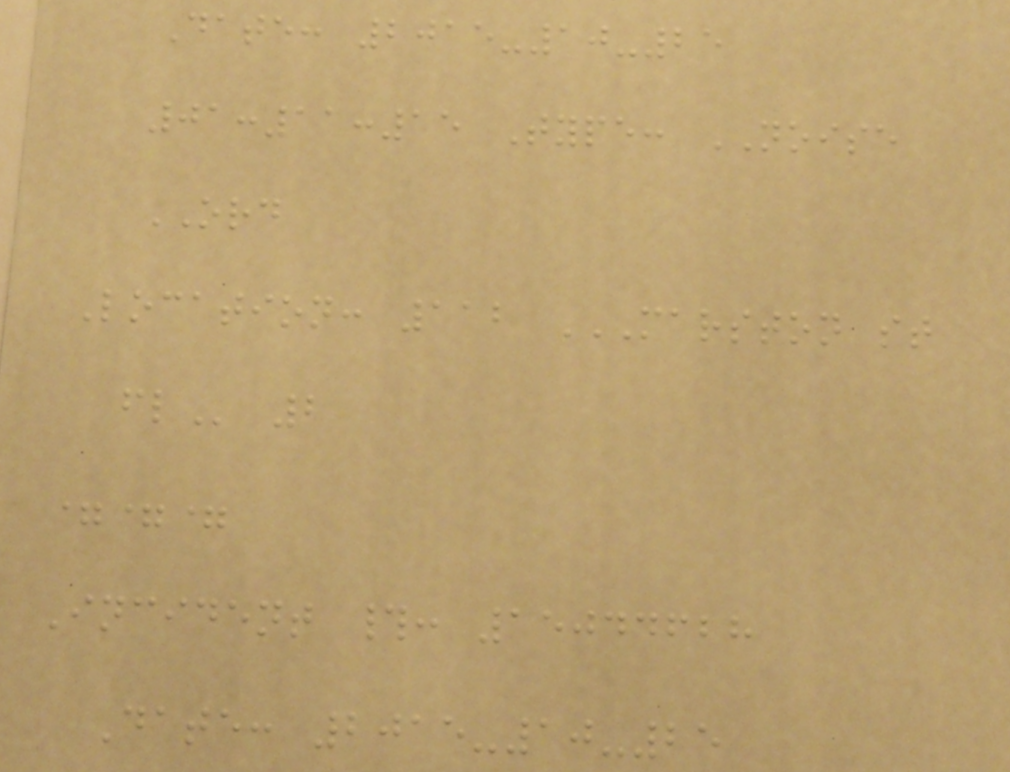Date: 2015-10-25
01:11:15 Type: NOISE
ORD
Location: 112 MARSTON ST
FL 2
===
Incident #: 15044628
Date: 2015-10-25
